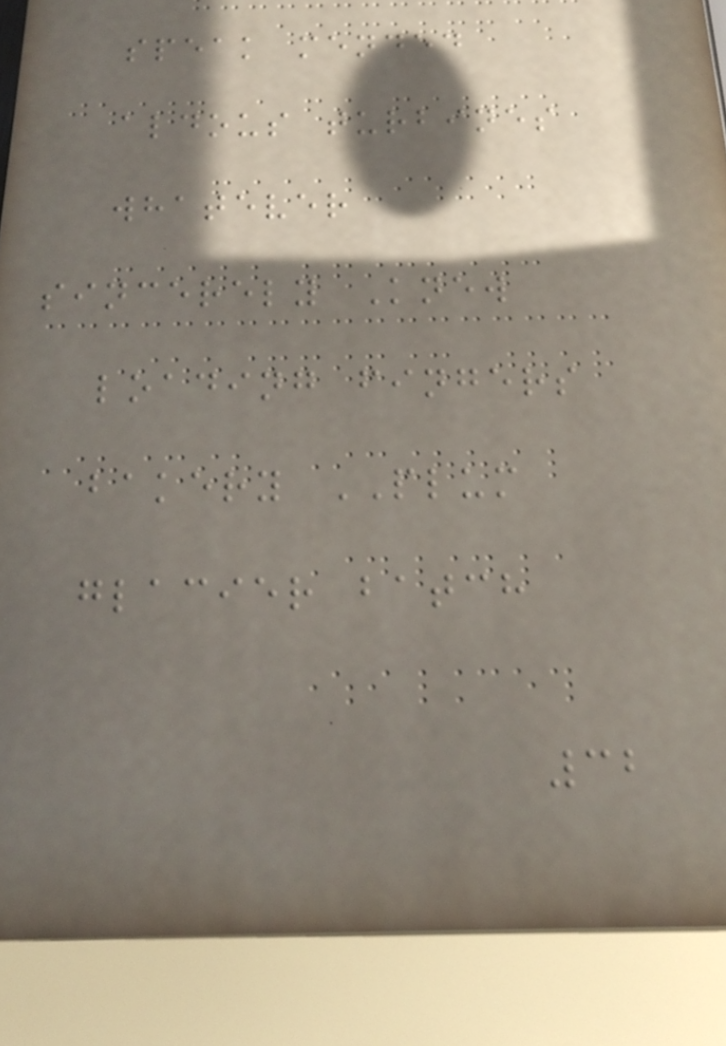speak mended
aldous turbines
whatever
sincerely Knew
loading fingers
bakery PLUM
glacier batch
32
